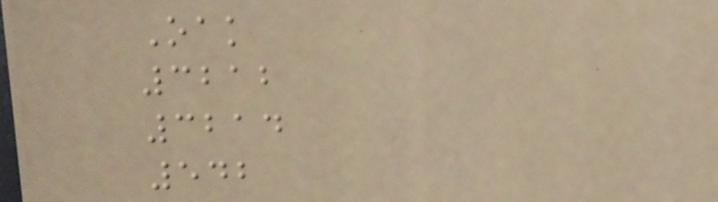Oak
3212
3214
542
